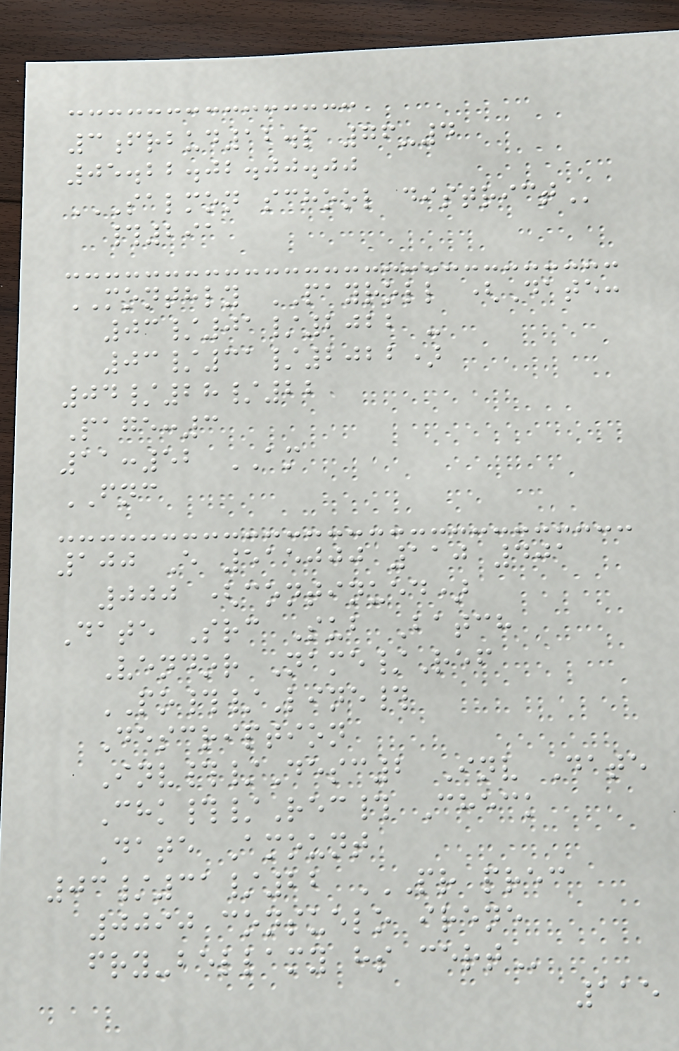3frbud12.p 76-4
05.22.02.00.00
SALMON SCHOOL DISTRICT
#291
MONTHLY PAYROLL (Date:
03/01/2022 -
03/31/2022)
04/28/22
Page:3
11:52 AM
FNC
100 E 515000 110 401
000 (continued)
Date Src Sub Batch
Vendor Name/Ref
PO#/Line#
Description
Inv#/Desc2 Inv Date
Chk#/Rec# Check
Date Amount
03/31/22 PR PREC
0090 CONSUELO IRENE
FRY-BELLAMY HS CERT
115
